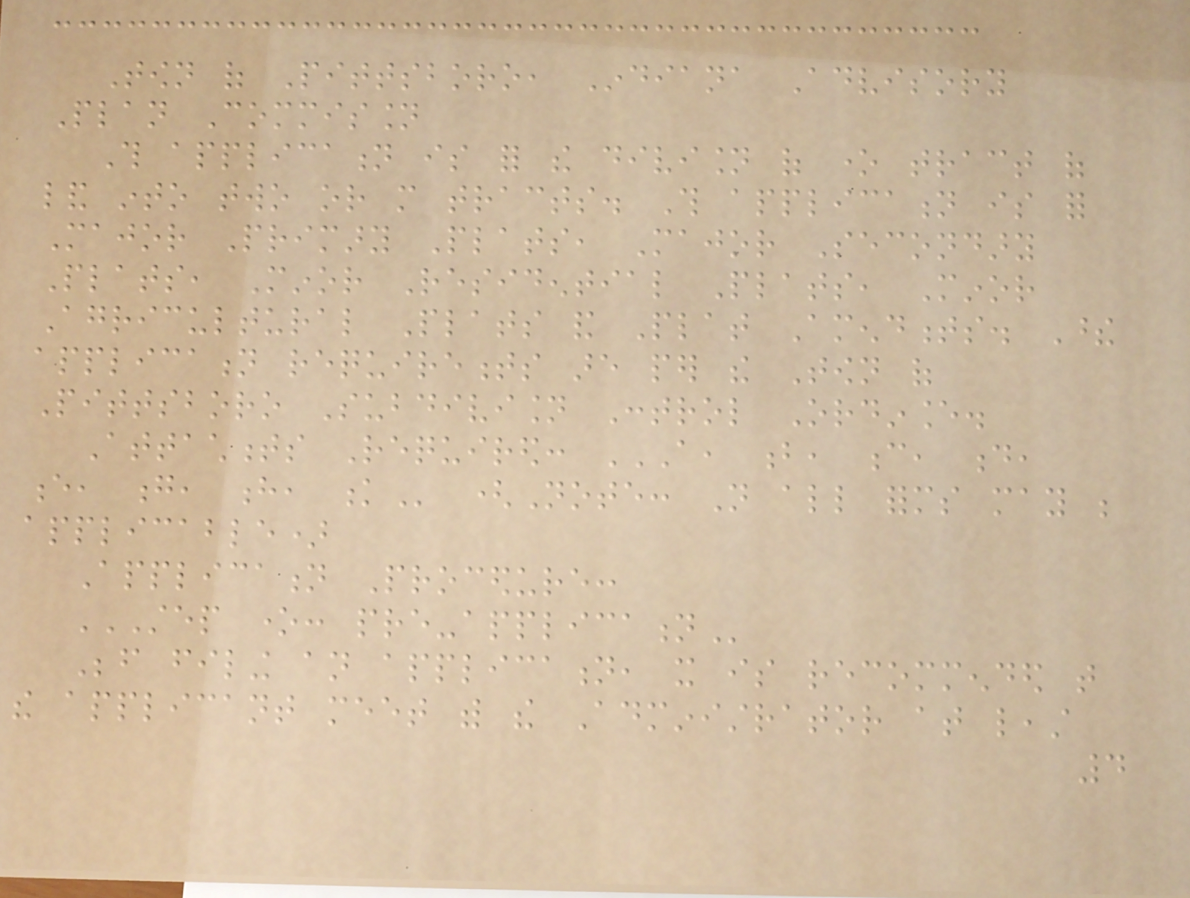Town of Pittsboro, Indiana Advisory
Plan Commission
This application is for the division of one tract of
land into two or more tracts. This application is for
Major Primary Plats, Major Secondary
Plats, Minor Residential Plats, Minor
Agricultural Plats and Plat Amendments. These
application requirements are per the Town of
Pittsboro Subdivision Control Ordinance.
Attachments Required: A, B, C, D,
E, G, H, K (Note: Not all forms may be
applicable)
Application Procedure:
STEP ONE: PRE-APPLICATION
Before filing an application, it is recommended that
the applicant meet with the Administrator at least
4
